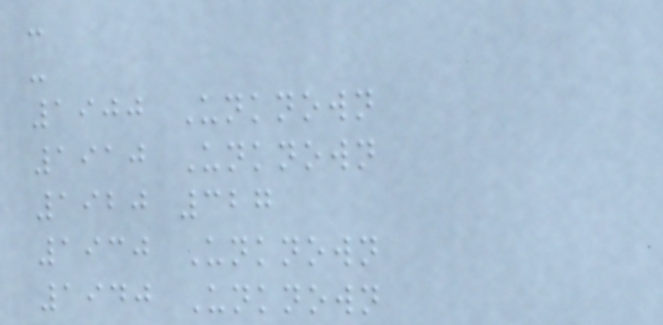-
-
1900 Unknown
1910 Unknown
1920 327
1930 Unknown
1940 Unknown
